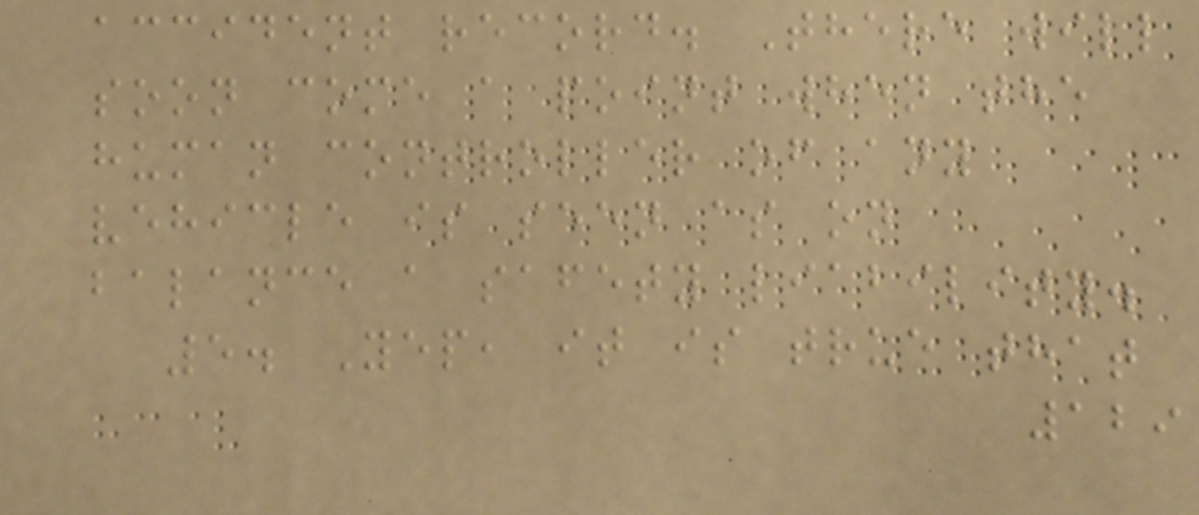accident record. There will
soon come a point when the
human controller of any
vehicle is seen as on
balance a safety liability.
5. Yep, it is true that
129
